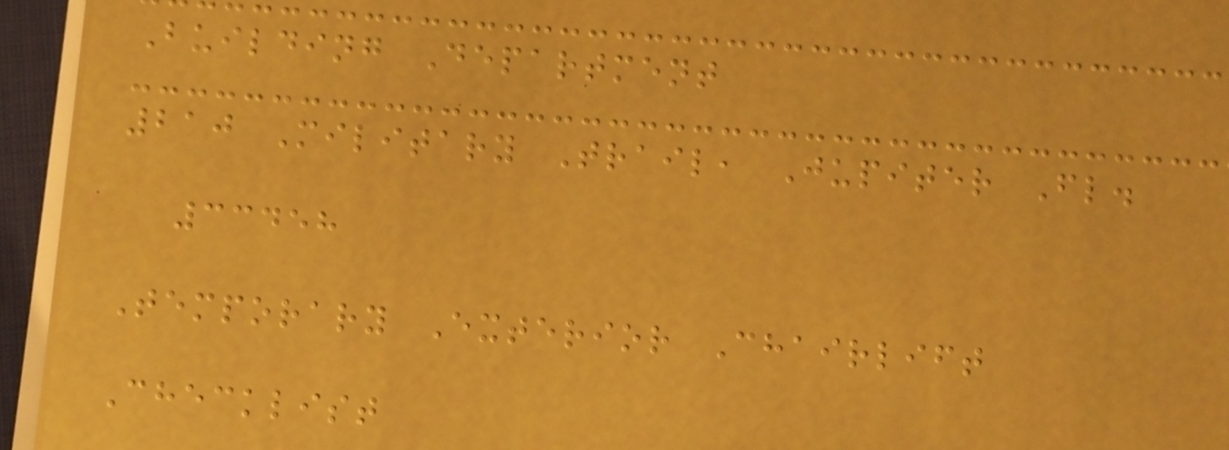Building Department
210 Military Trail, Jupiter Fl.
33458
Temporary Exterior Chairlift
Checklist
